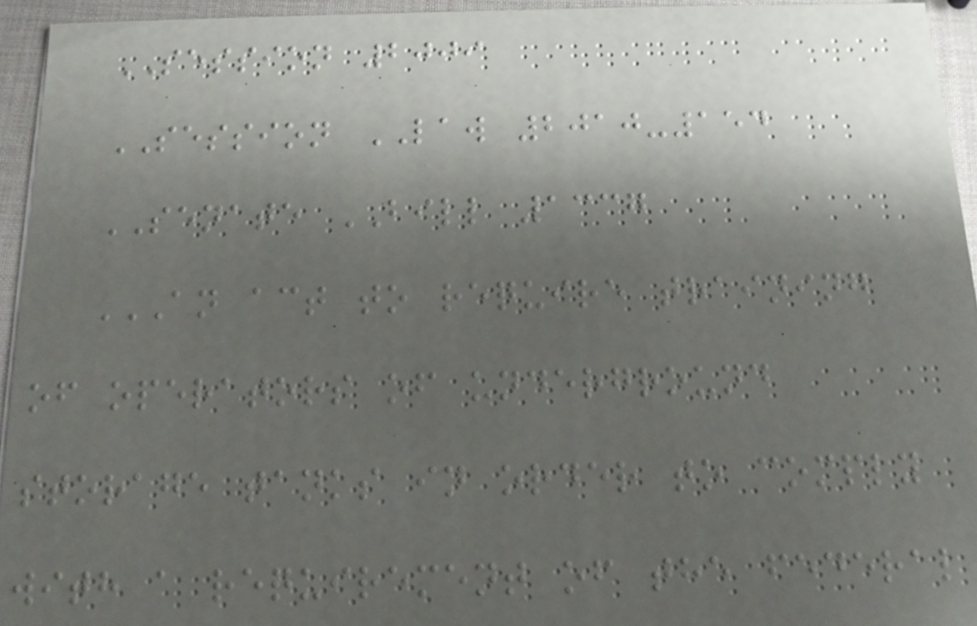SESSION 2009
SESSION LAW 2010-154
SENATE BILL 1337
AN ACT TO REQUIRE TRAINING
OF OPERATORS OF UNDERGROUND
STORAGE TANKS IN ORDER TO COMPLY
WITH A REQUIREMENT OF THE FEDERAL
